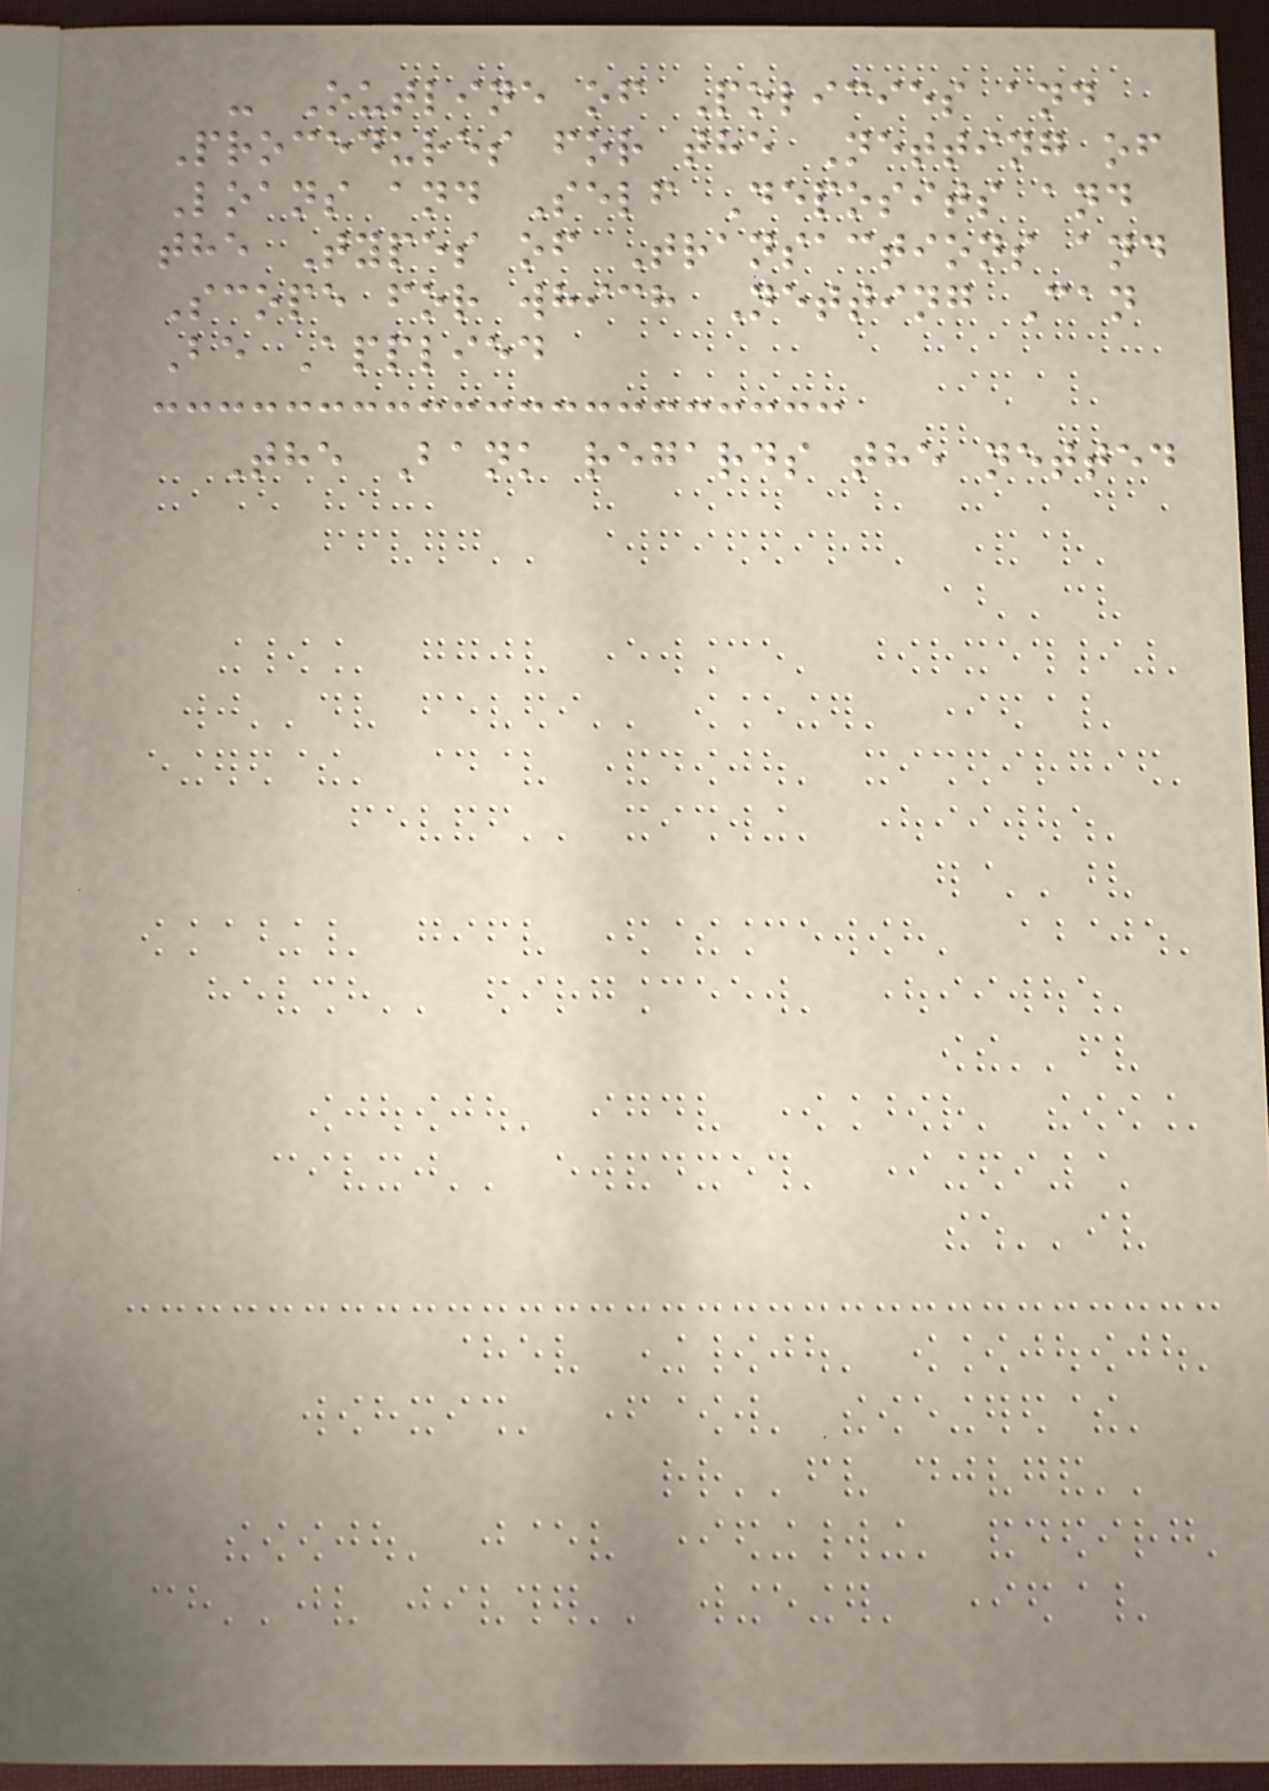- Outline of Policies and
Procedures for the Netting of
Loans and Self Deposits and
the Types of Transactions and
Scope for which Netting Can
Be Applied
The Bank regards the netted
